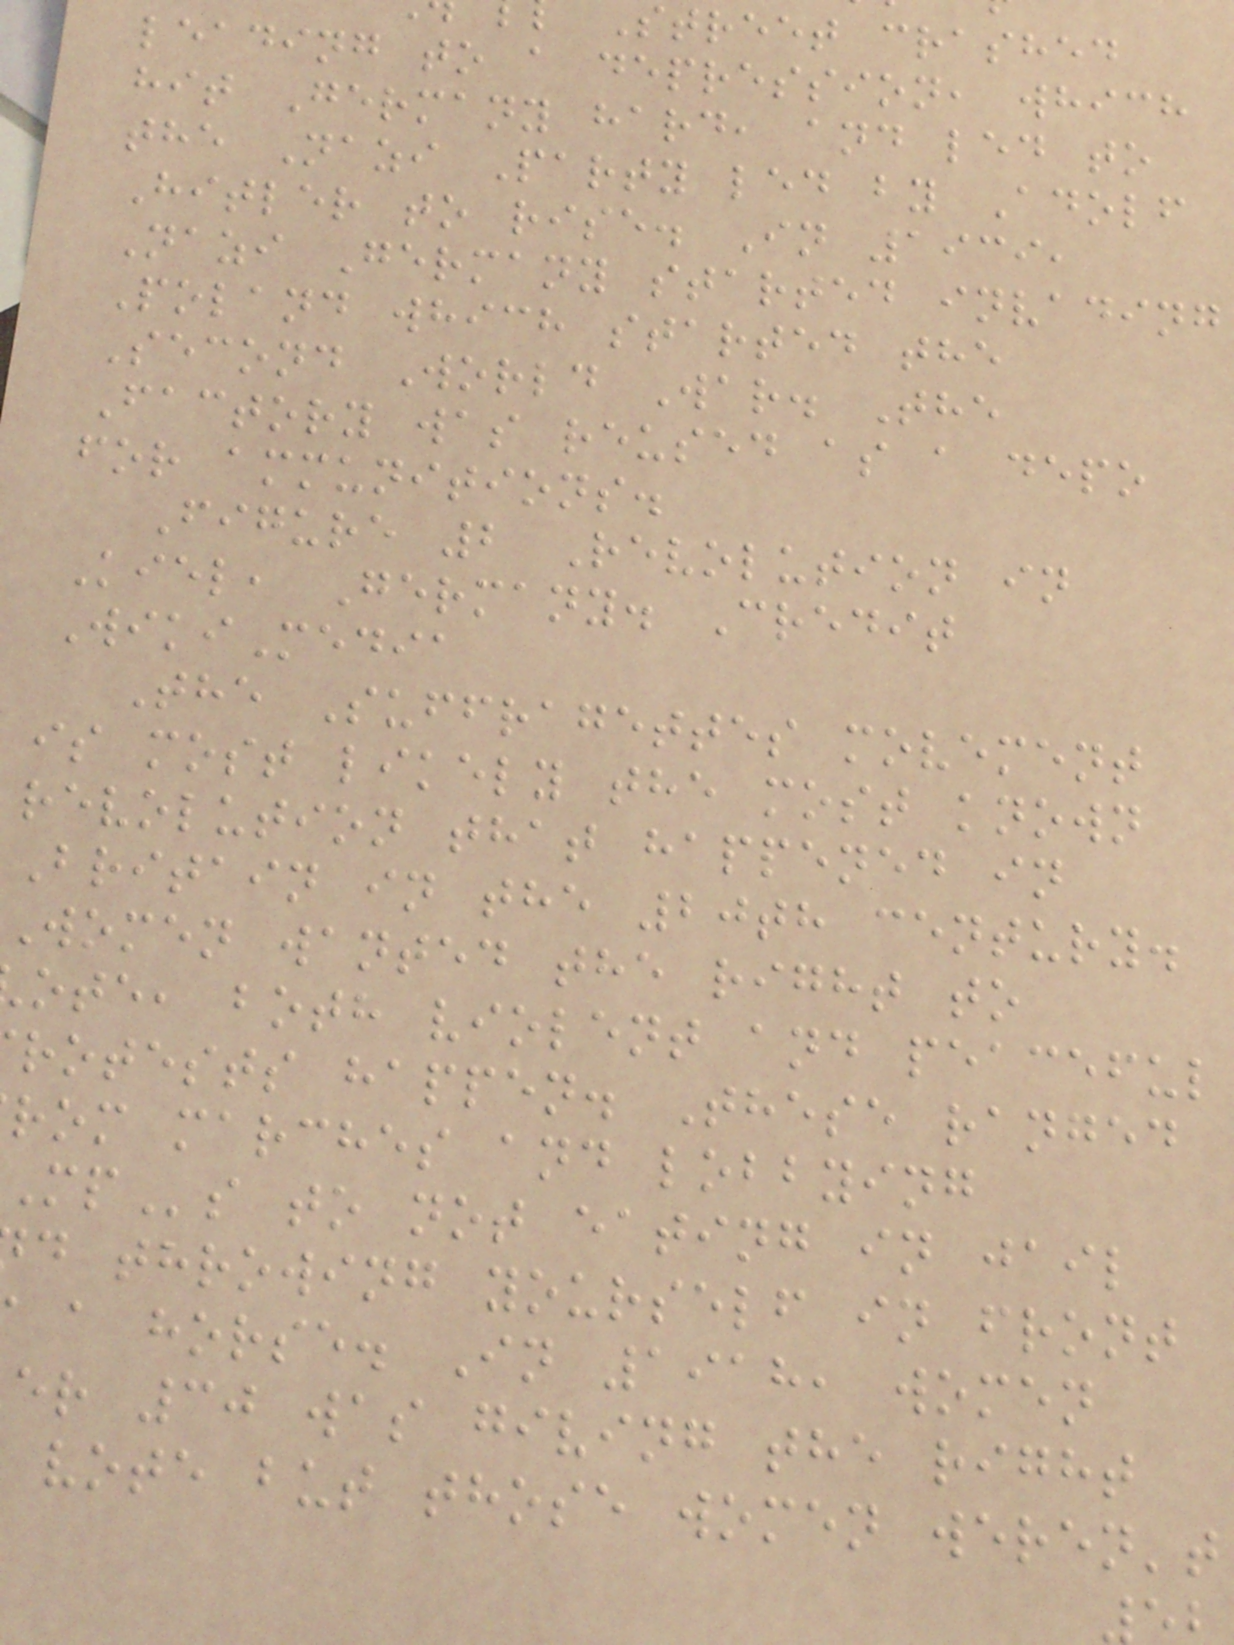street crashed
leading to a depression, which
hit Germany hard, and led to
the Nazi Party led by Adolf
Hitler to rise. In 1939,
Nazi Germany started invading
Poland which started the
Second World War. The
Factory was reused as a depo
for ammunitions.
Figure 2 Revolution in
Kiel, Germany. Credit
WikiMedia
The Suffragettes movement
is most likely the most known
revolution that happened in
Britain in the 20th century.
Women wanted the right to
ote, both violent and peaceful
rotests happen. These ranged
rom marches and lobbying
s to not eating in jail
d throwing yourself in front
a horse. In 1918, women
er 30 was giving the right
vote but those women weren't
